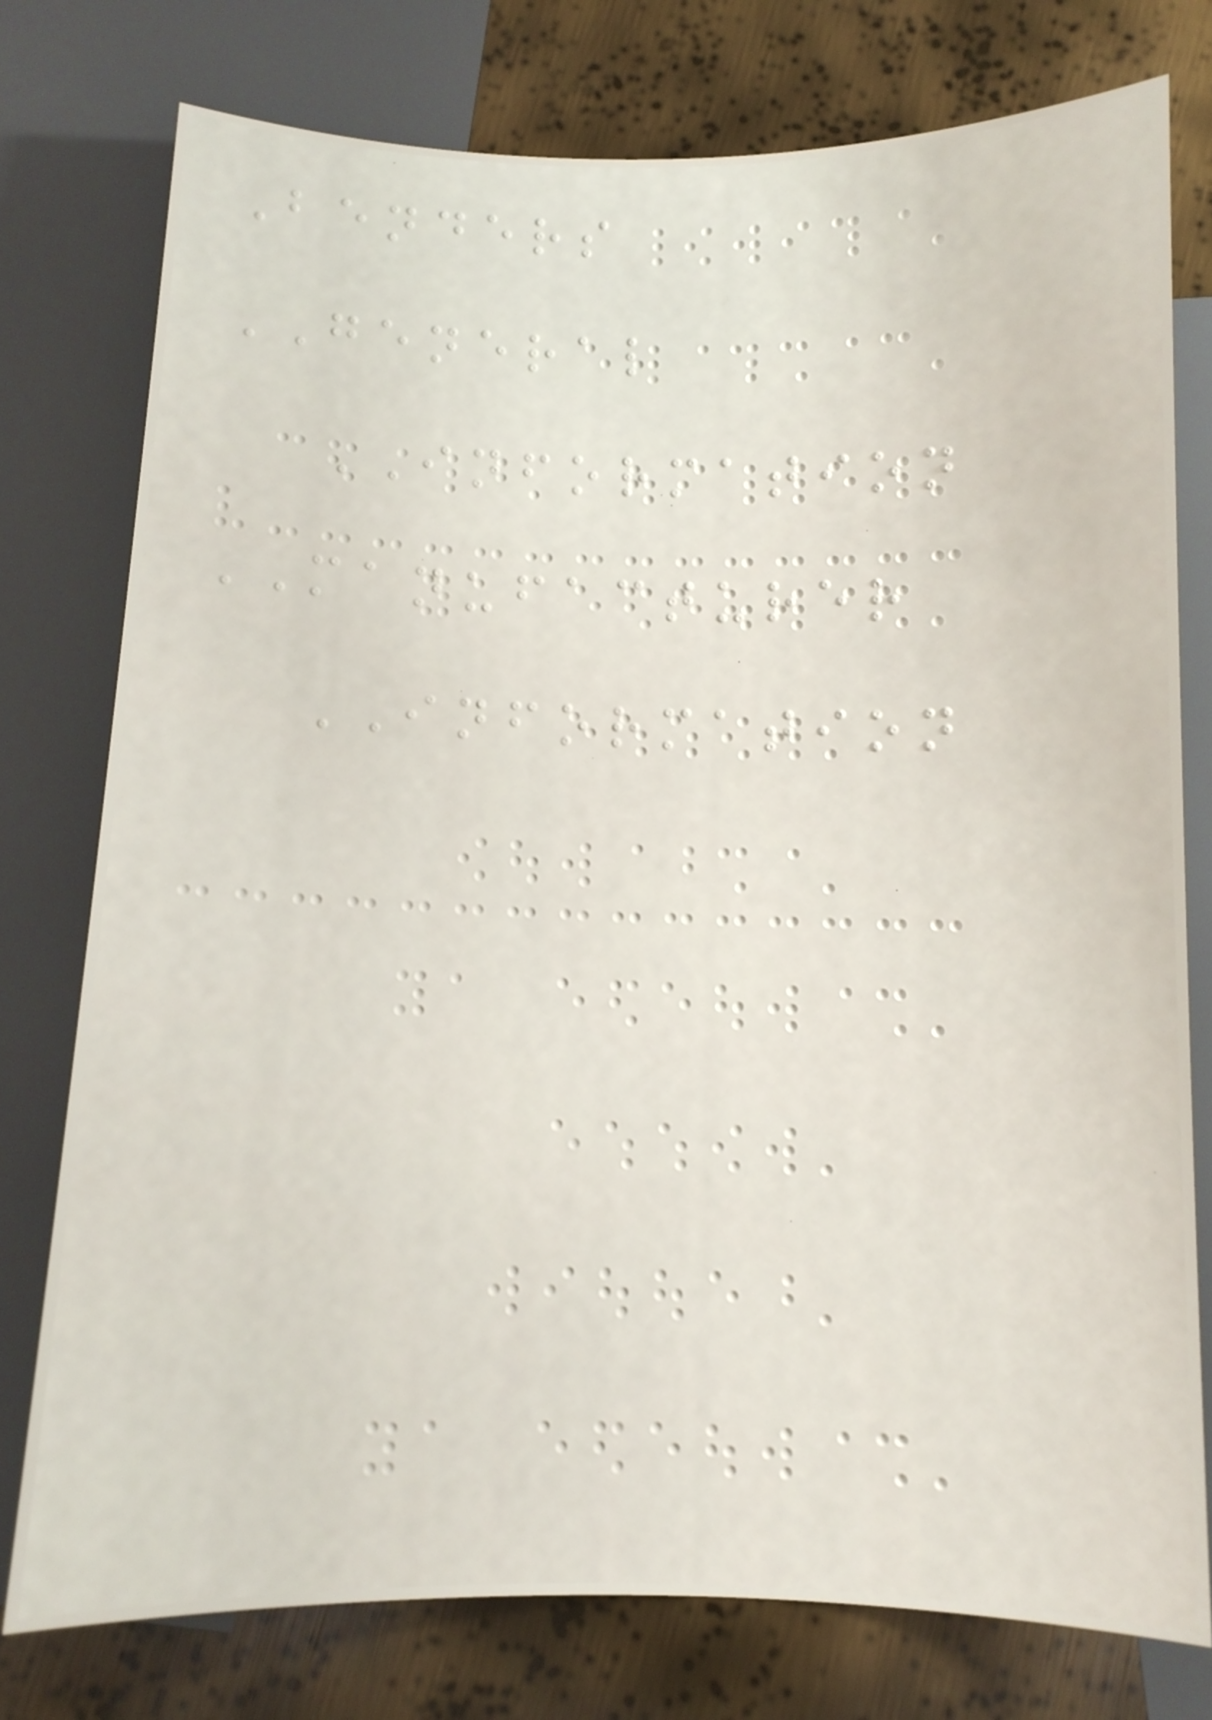Benders
GENERAL
INFORMATION
MANUFACTURER
INFORMATION
